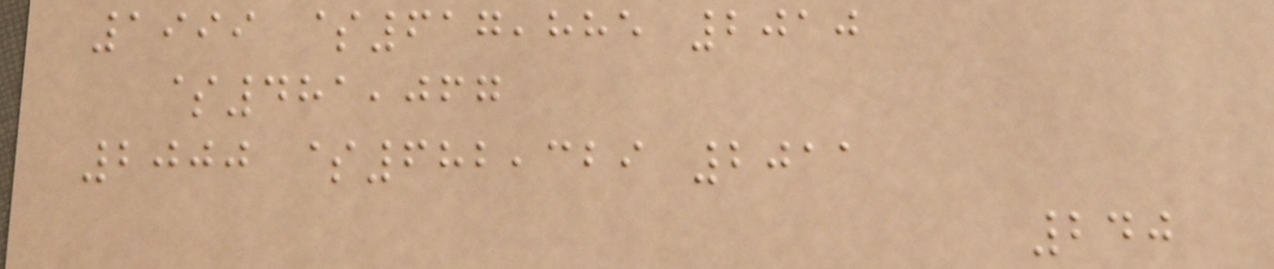1999 $617,885 2010
$481,067
2000 $682,329 2011
240
